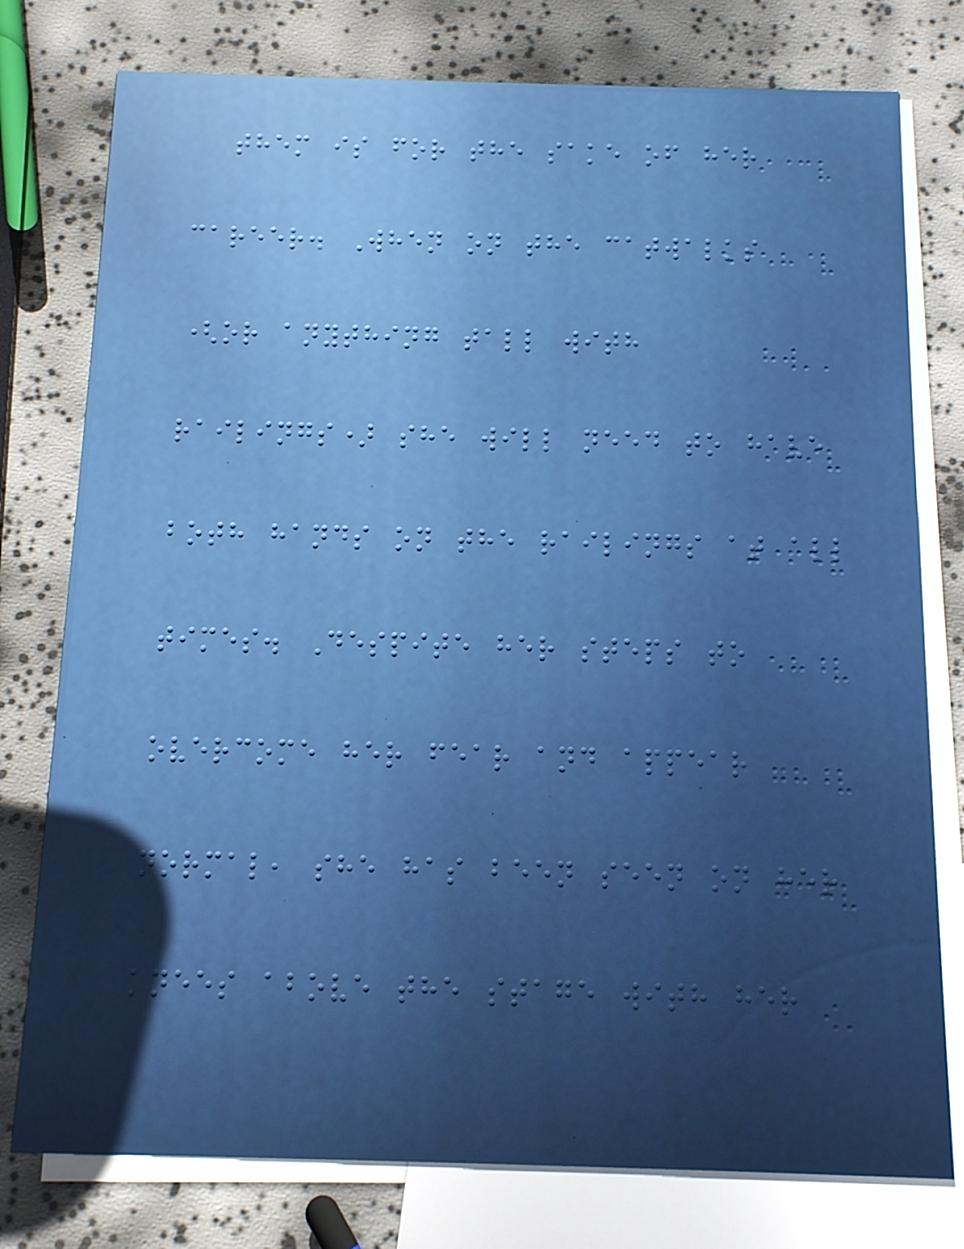them is for the sake of her
career. When on the catwalks
(or anything tall with
railings) she will need to have
both hands on the railings at all
times. Despite her steps to
overcome her fear and appear
normal, she has been seen on her
knees above the stage with her
